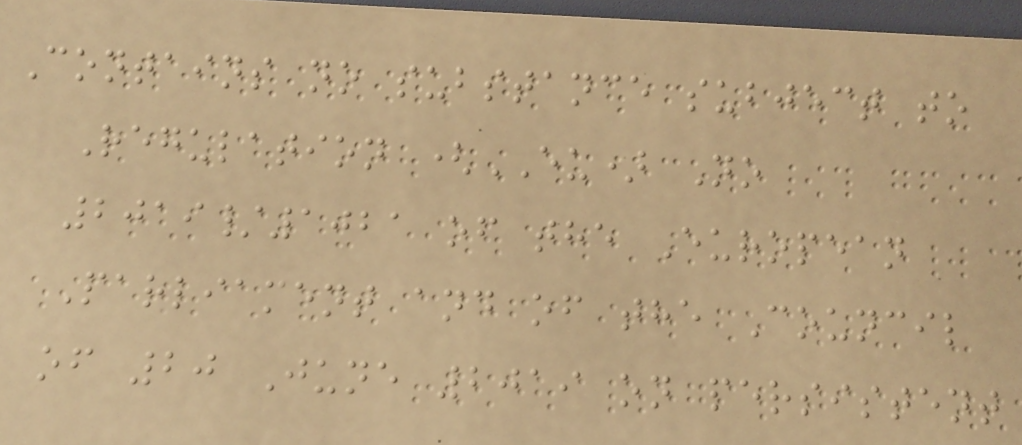Contains no substance subject to
Regulation (EU) No
2019/1021 of the European
Parliament and of the Council
of 20 June 2019 on persistent
